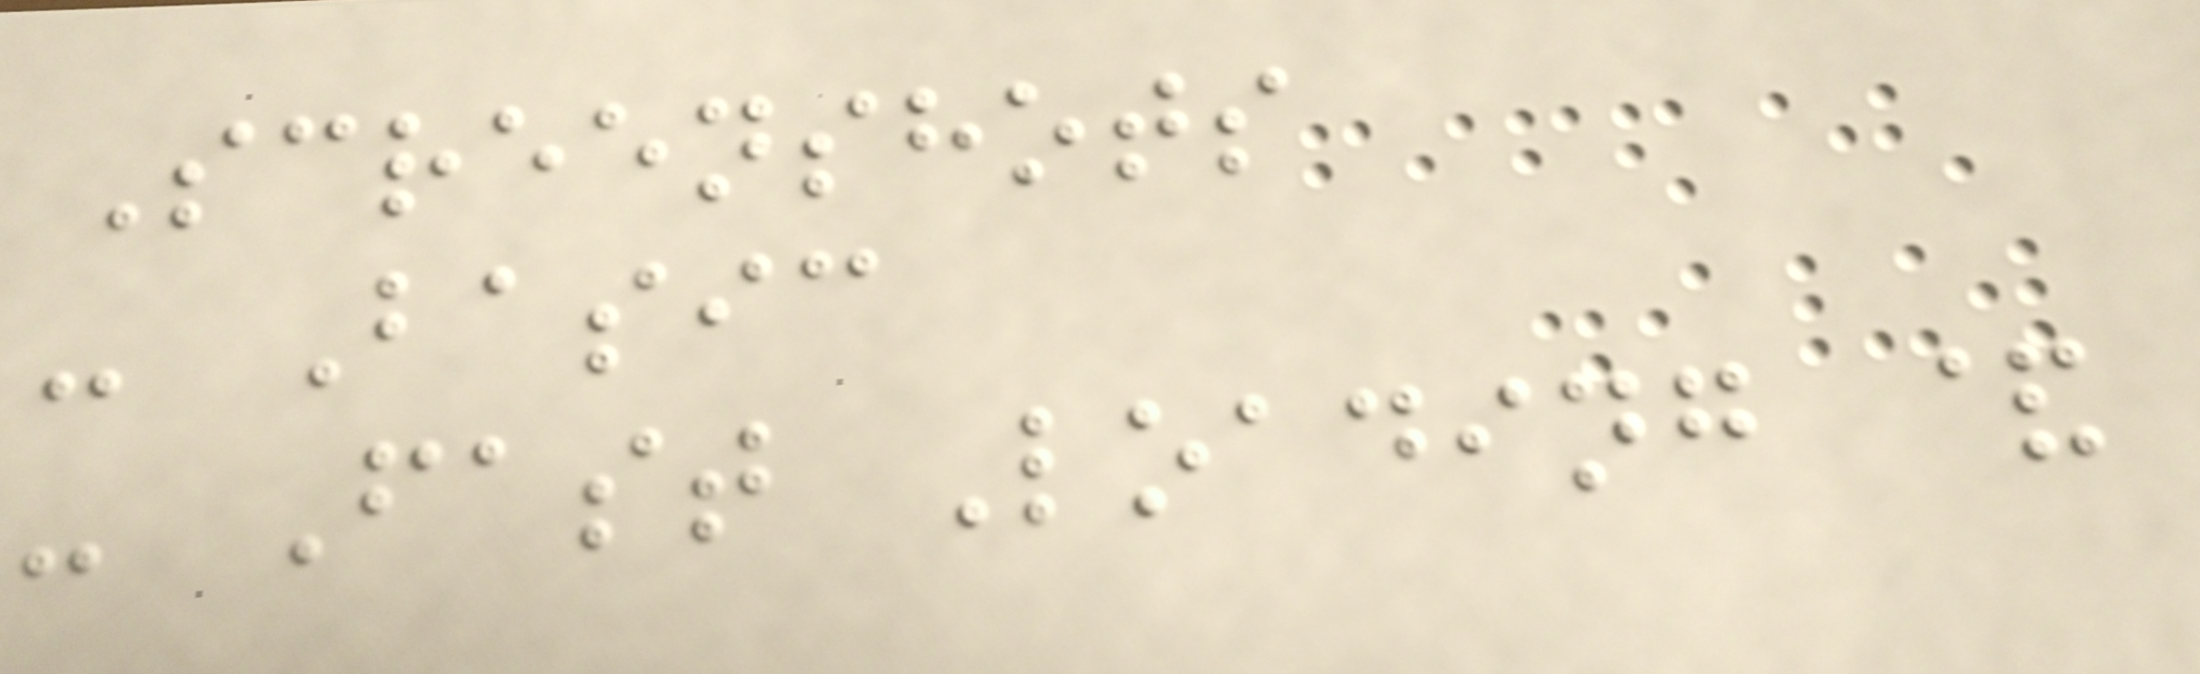Screenshots
- Basic
- Fast Loading &
